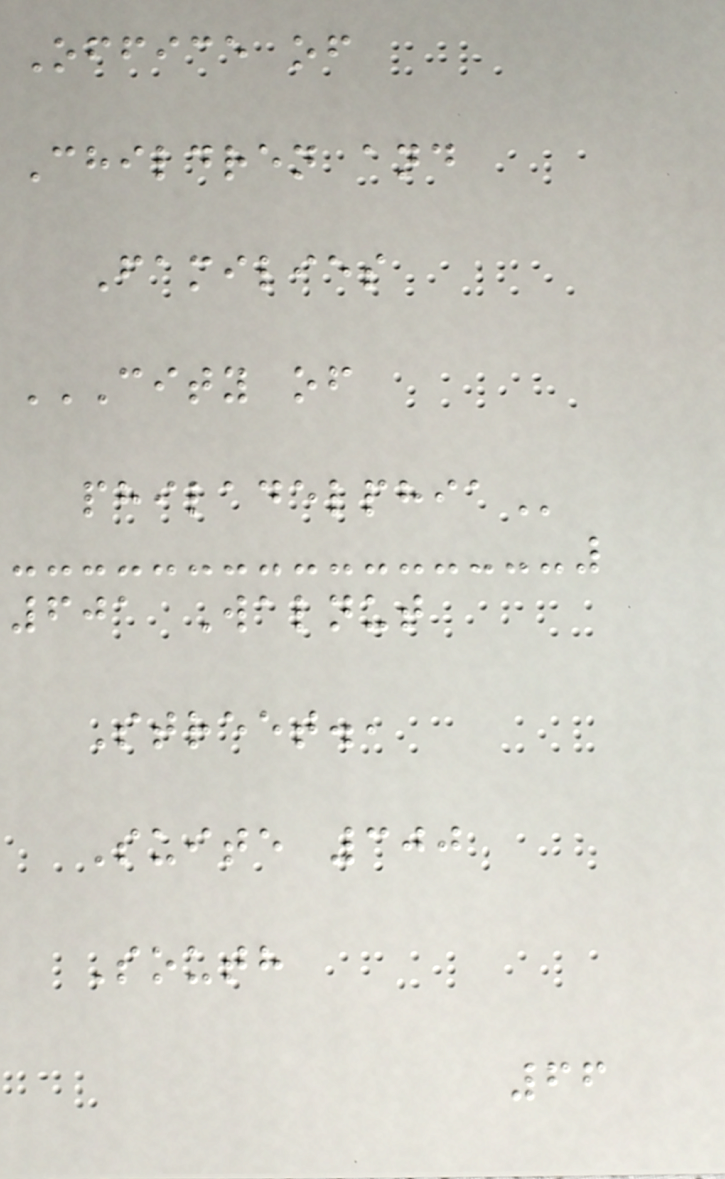Office of
Children and
Families
CITY OF
PHILADELPHIA
601 Walnut
Street.,
Suite 300
South
66
